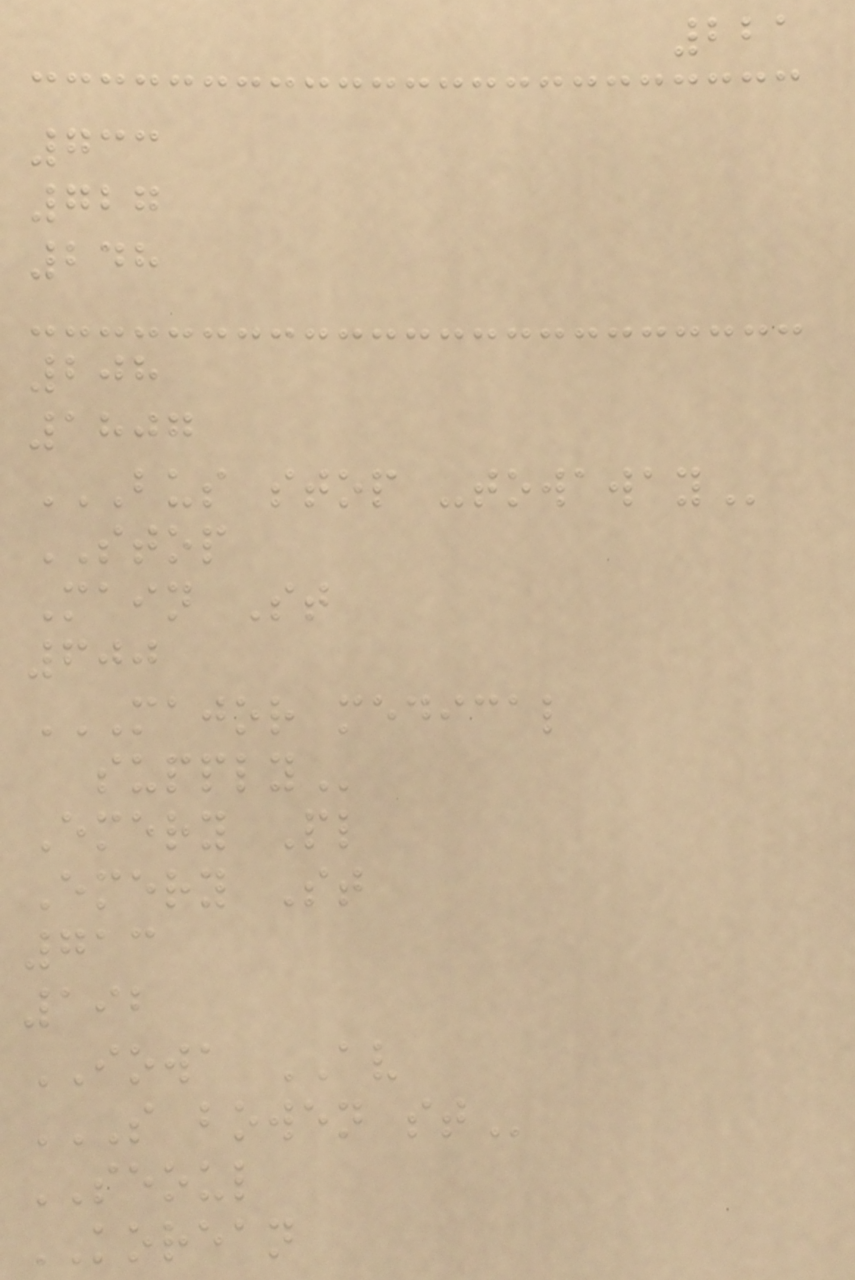221
733
727
248
208
1807
BUS STOP -TOWAWAY
STOP
Main St
600
MAJOR MEDICAL
SUPPLY
Emery Pl
Emery St
713
192
IOWA AV
S BOWEN ST
SEOUL
KOREAN
